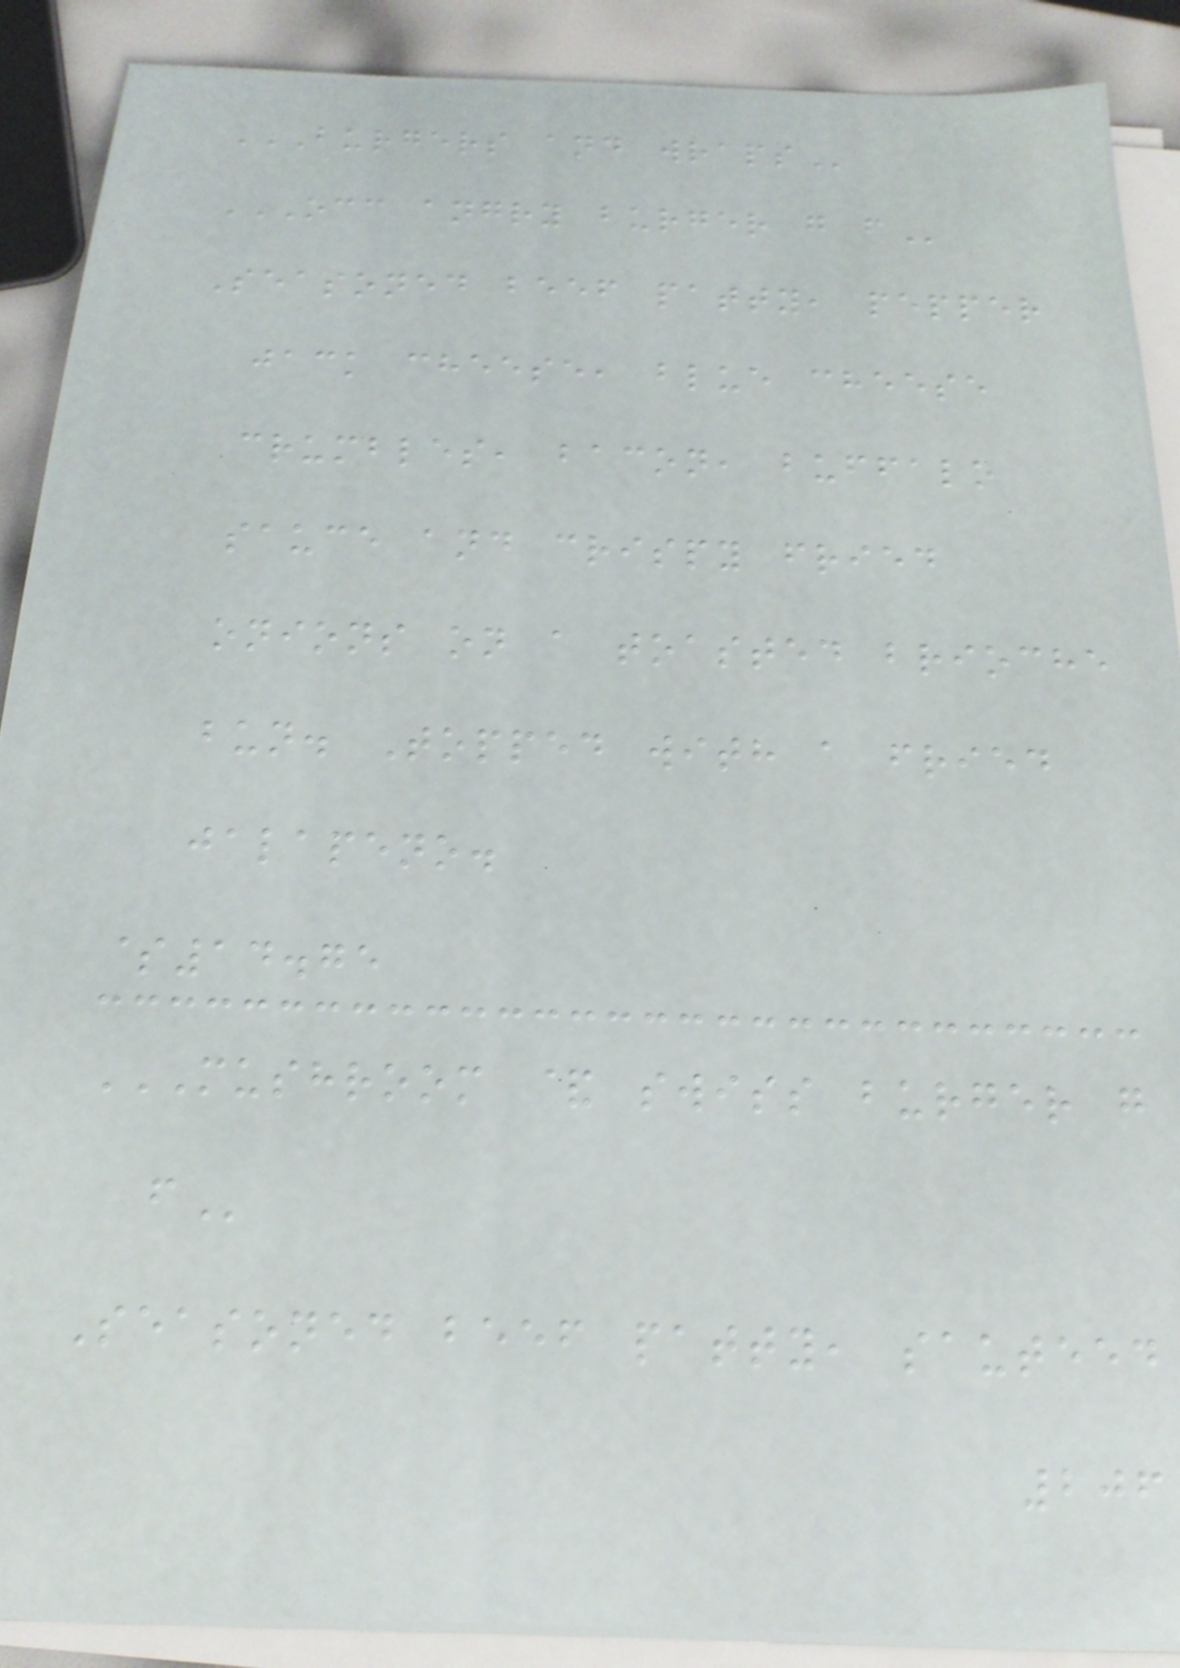BURGERS AND WRAPS
OCC ANGRY BURGER G F
Seasoned beef patty, pepper
jack cheese, blue cheese
crumbles, bacon, buffalo
sauce and crispy fried
onions on a toasted brioche
bun. Topped with a fried
jalapeno.
$14.75
MUSHROOM & SWISS BURGER G
F
Seasoned beef patty, sauteed
206
